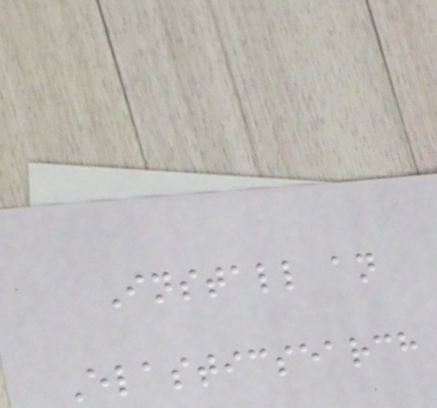Install an
Elasticsearch
